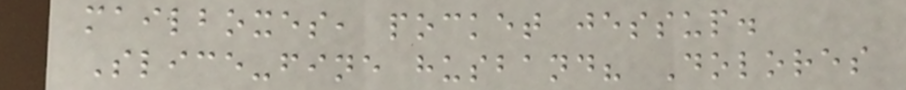mailboxes, pocket jessup.
Slice-fine husband? Dolores
